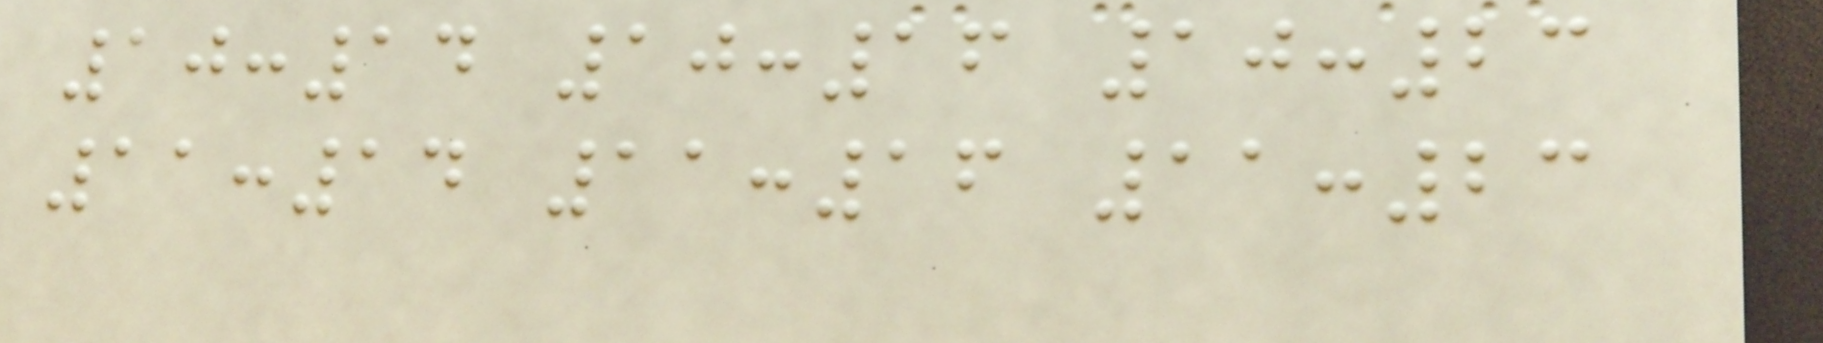10:14 10:16 10:23
11:14 11:16 11:23
